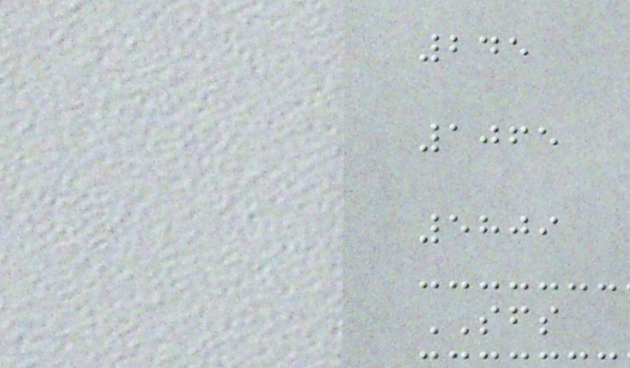245
1065
5809
SFS
